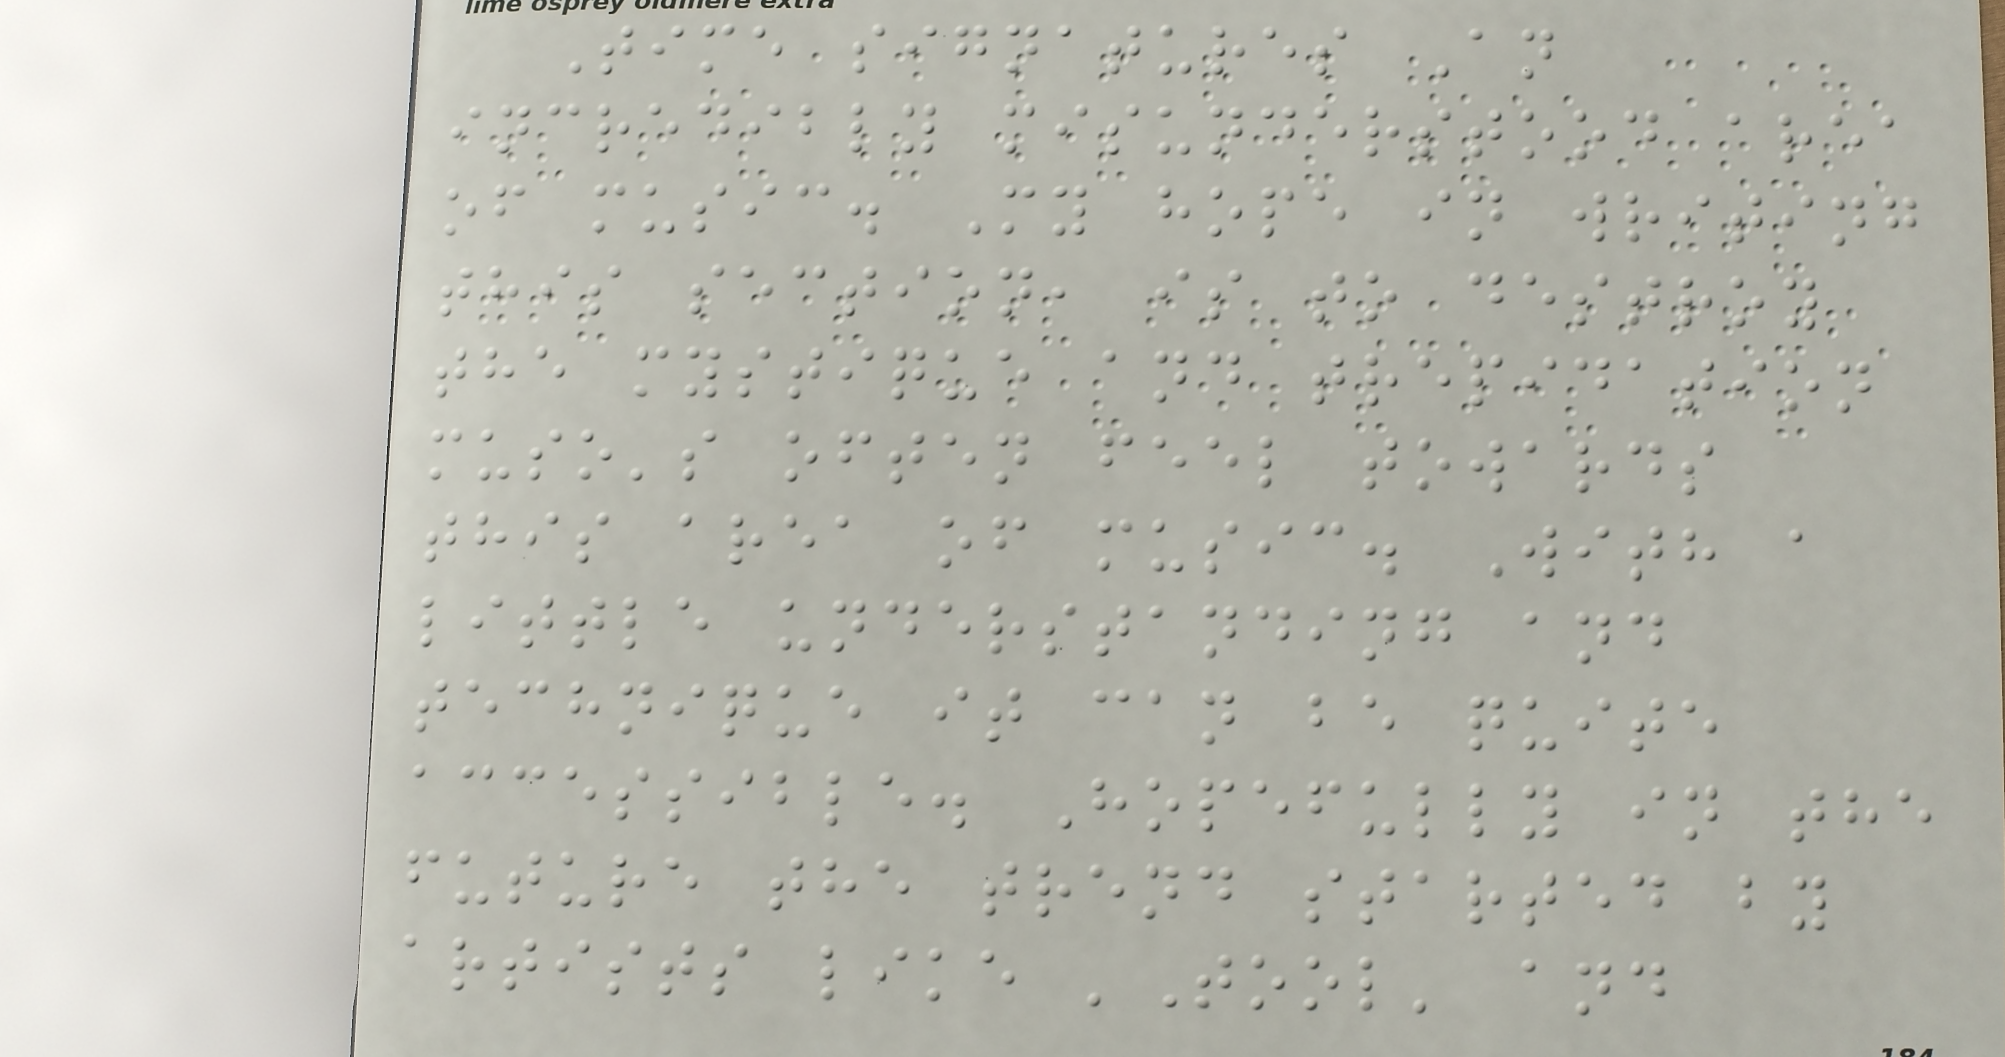Time signatures An
incredibly misunderstood area
of music. My hope in writing
this section, is to destroy
the mystique and trepidation
muso's often feel towards
this area of music. With a
little understanding and
technique it can be quite
accessible. Hopefully in the
future the trend started by
artists like 'Tool' and
